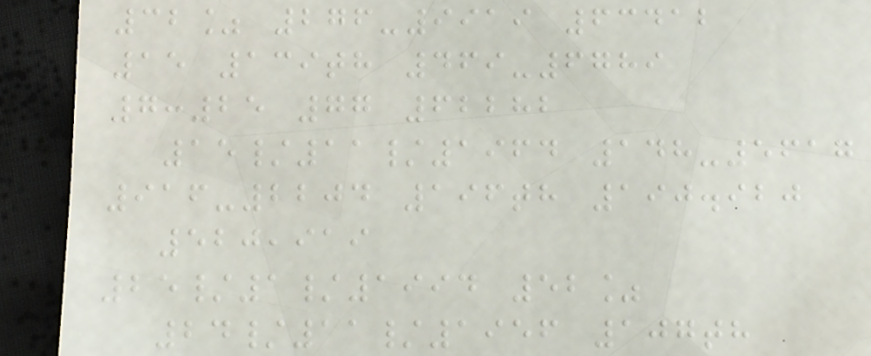32% 276-9919 63412
15 139th 469-6789
7:25 77 62282
15/11/1964 148-5617
916-2204 196th 190.920
520,919
25/1/1994 52%
24/11/1956 107th
